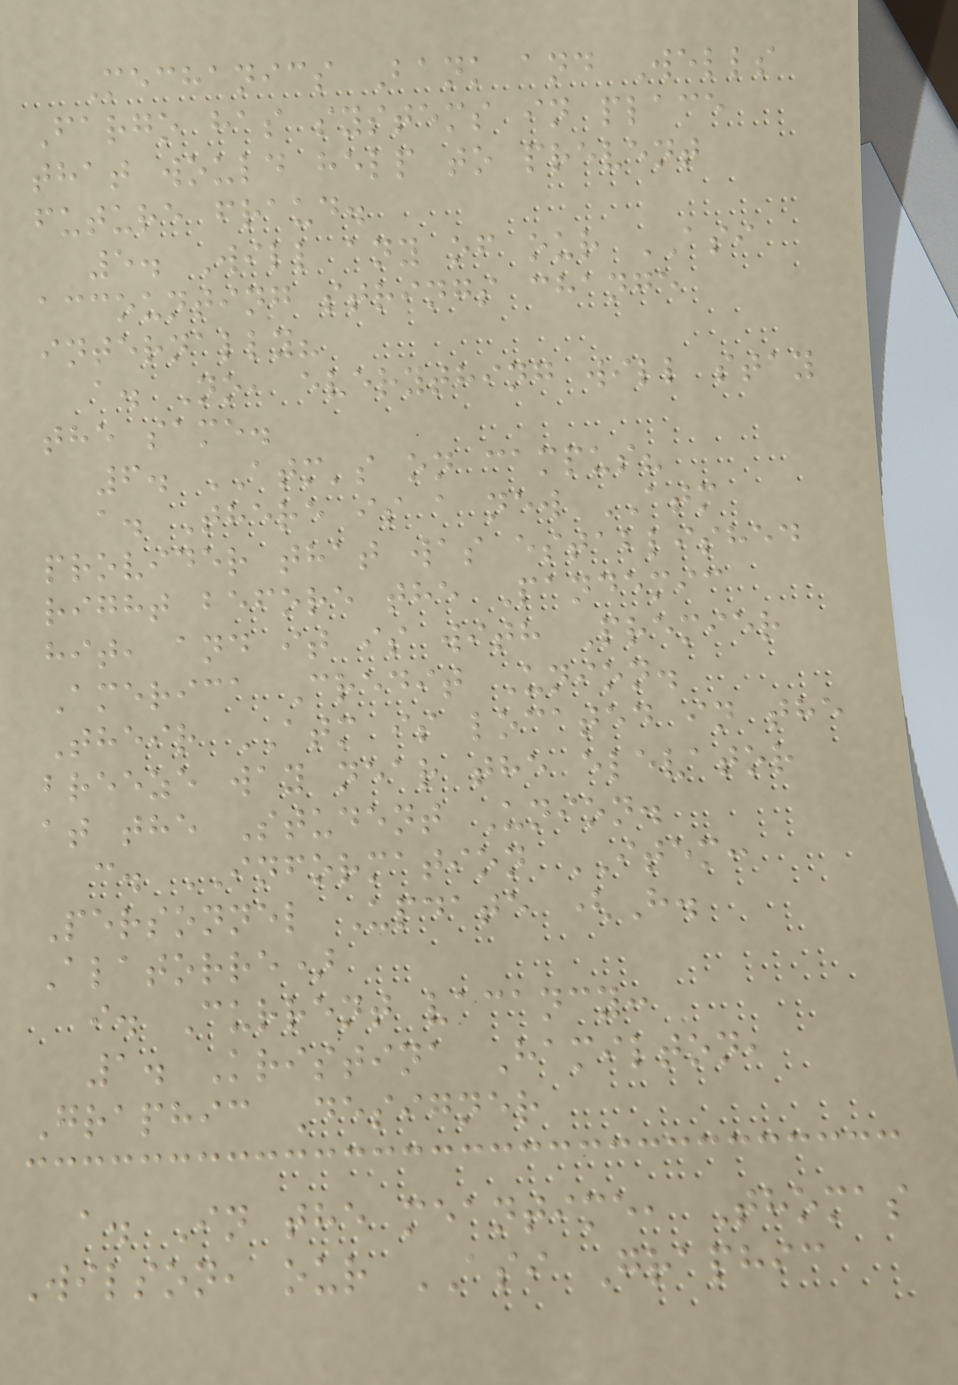Mechanics Bank and Wells
Fargo has systems in place
that would help to prevent
future fraud.
5. Will any of our ASI
accounting strings change
internally?
a. No, everything will stay
the same.
6. ATM's on campus?
a. There is a new ATM
provider that was established
right before the Pandemic
hit, and it is with Premier
America Credit Union.
Their ATM is located in the
breeze way near the elevator
at the Student Union.
c. INFORMATION ITEM:
Personnel Update (H.
Alatorre)
i. Current vacancy:
1. Kristina Hamilton,
Graphic Designer
a. In the meantime, Thomas
Wilson, our ASI Graphic
